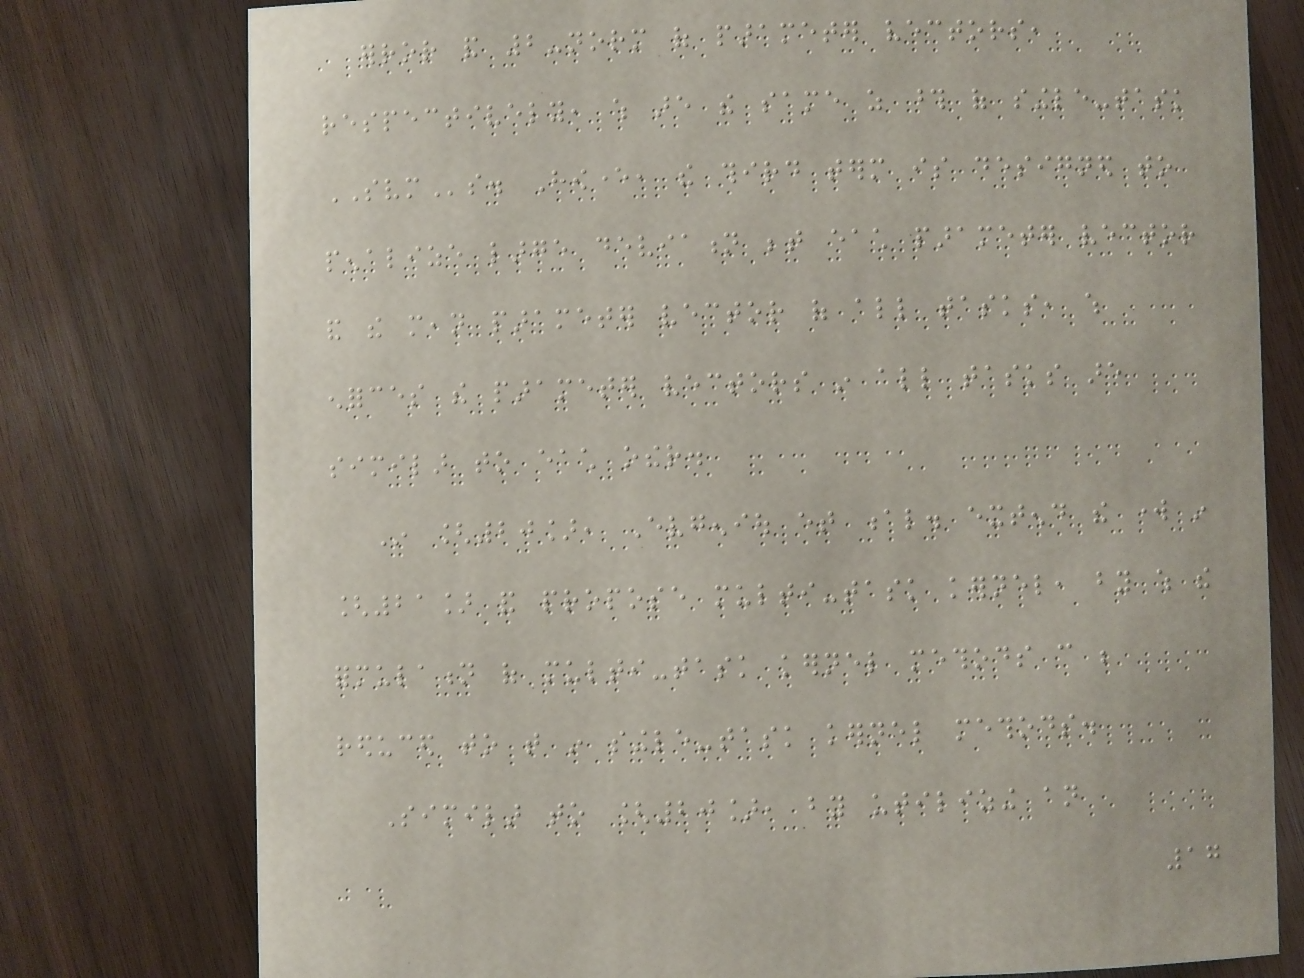error and 2-norm of parameter vectors,
respectively, which are the same as those of single-task
SVMs. However, the third term is designed to
penalize large deviation between each parameter vector
and the mean parameter vector of all tasks, which
enforces the parameter vectors in all tasks are
similar to each other.
In [20], Evgeniou et al. extend the work in
[21] and propose multi-task kernel, by which the
formulation of multi-task kernel methods can be
reduced to that in single-task kernel methods.
Similar to [20], by utilizing an
17
